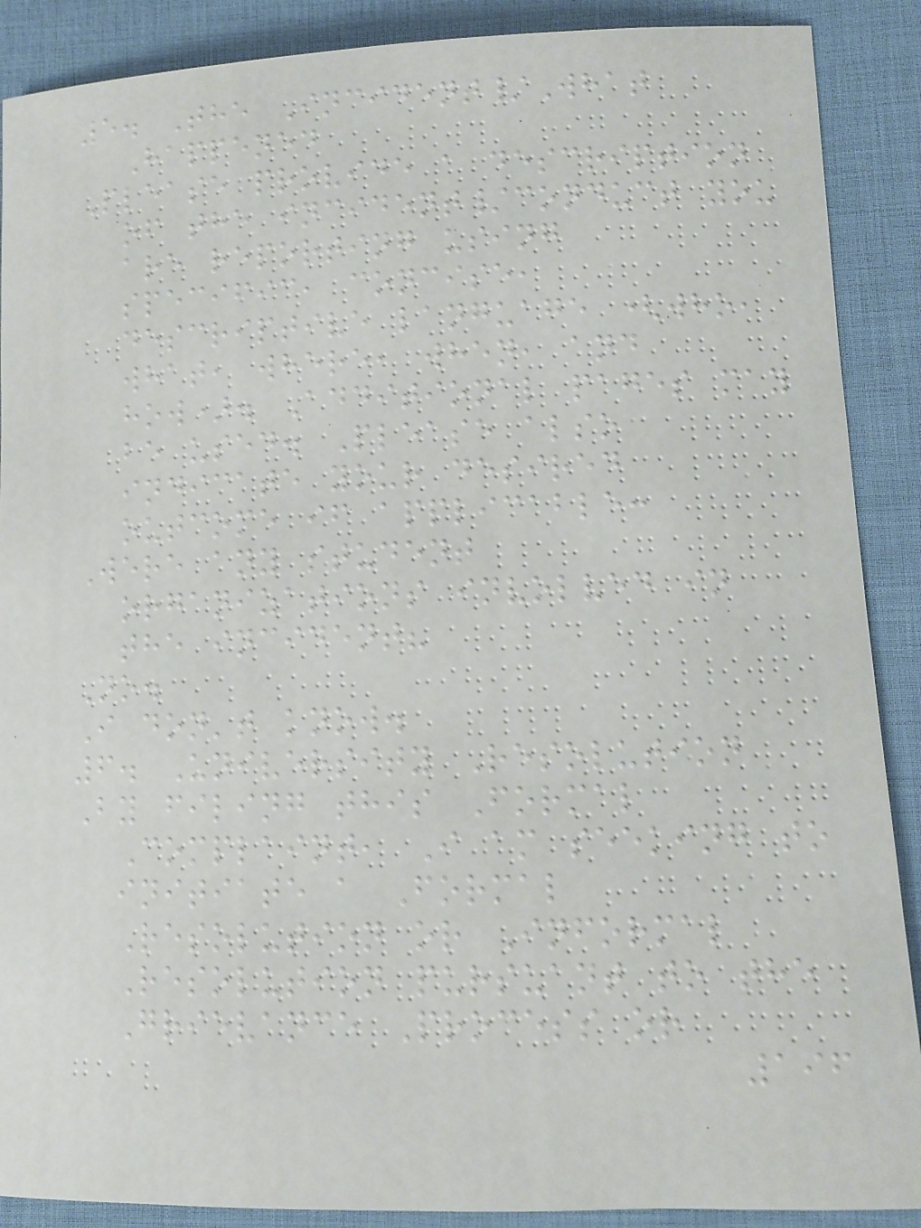5. The Incident/What
Happened
Please provide a description
of the incident/conduct you
are reporting using
specific, concise,
descriptive language (who,
what, where, when, and
how). Additional pages may
be used. Please also
indicate your desired
outcome if applicable:
Were any student
organizations involved in
the incident?
No.
I don't know.
6. University Resolution
By filing this Formal
Complaint, I am seeking to
initiate a Formal
Resolution or Informal
Resolution pursuant to the
Grievance Process or
196
